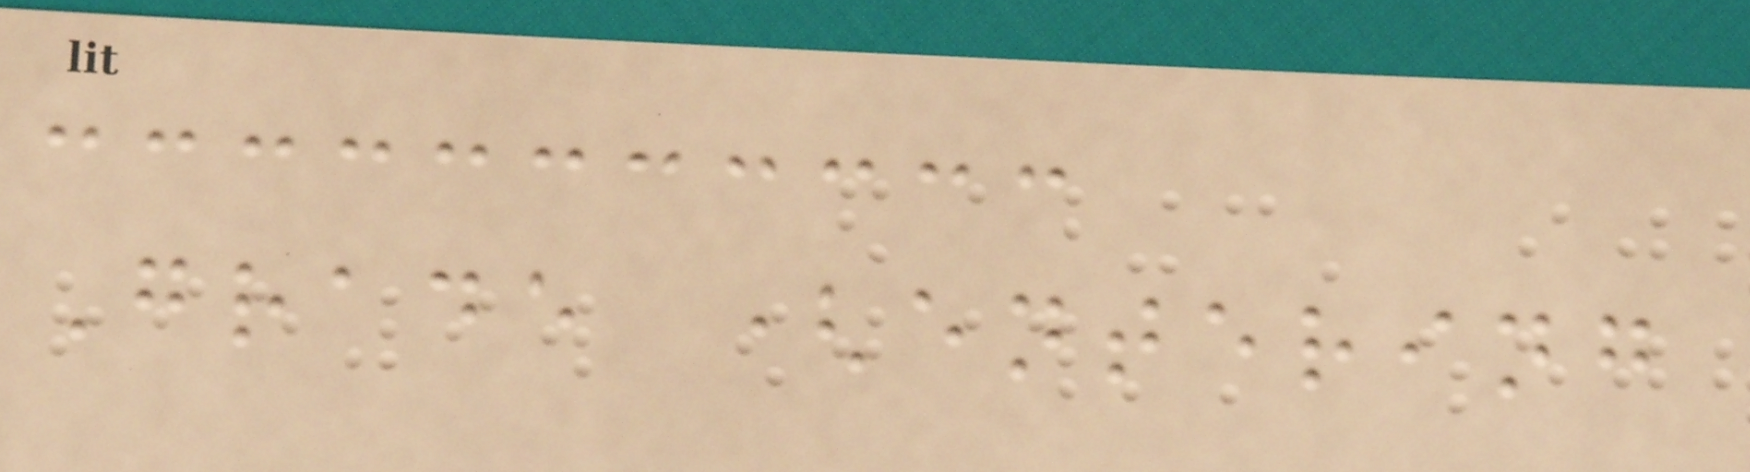Grade (entering
